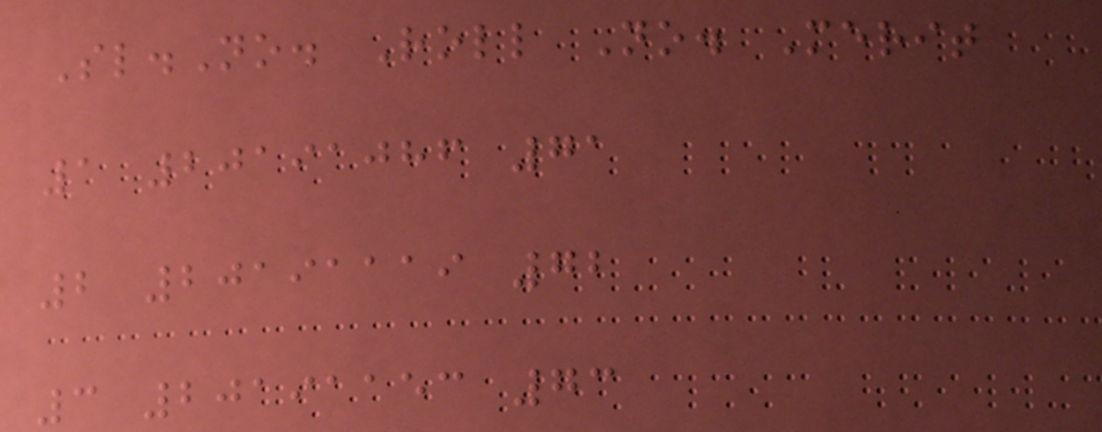Sl.No. Roll No. Merit
1 20191086 71
2 20191119 72
3 20191153 73
